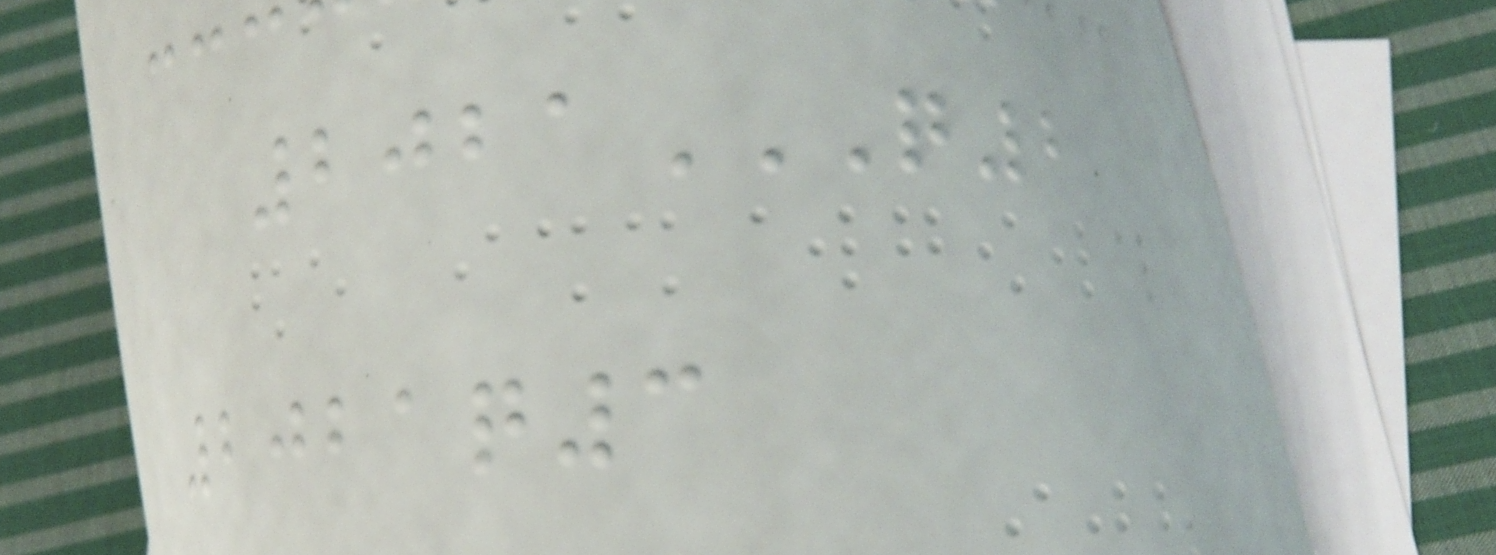2021Q2
2021Q3
